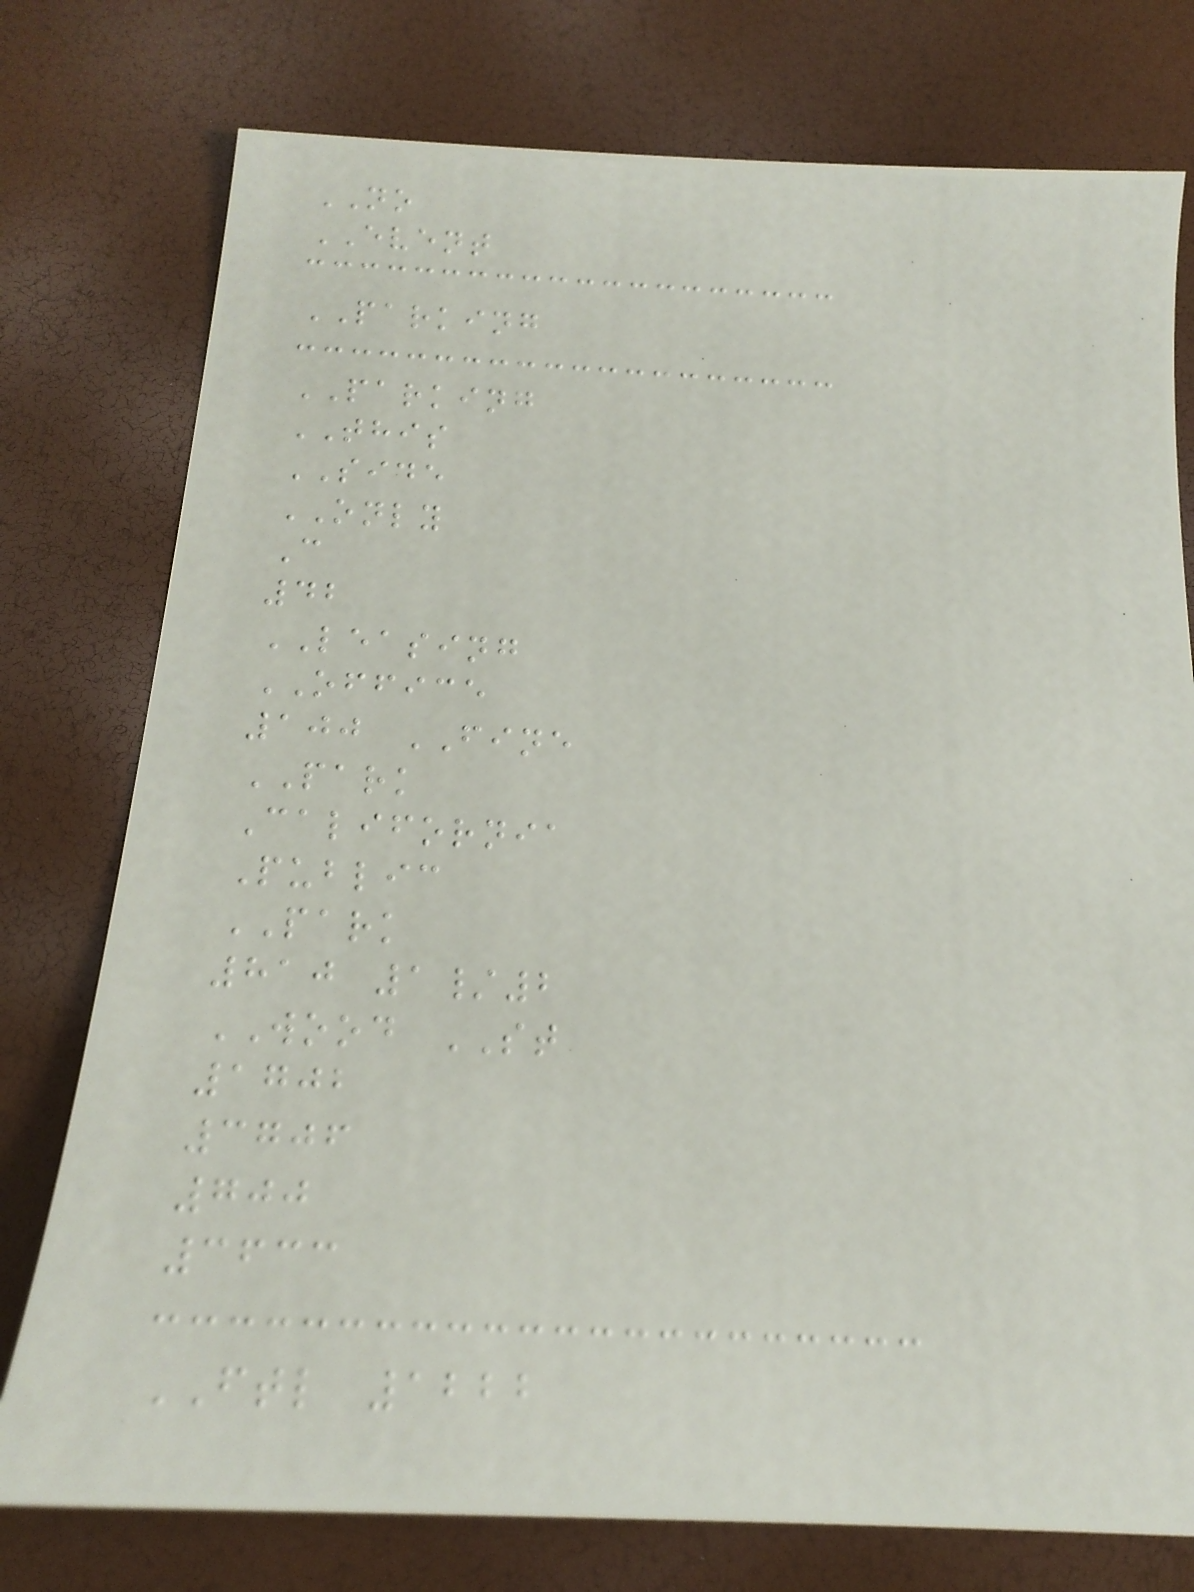NO
EVENT
PARKING
PARKING
THIS
SIDE
ONLY
C
42
LEASING
OFFICE
100 FINE
PARK
California
Public
PARK
810 1/2
WOOD ST
1702
3706
700
3633
FTL 1222
